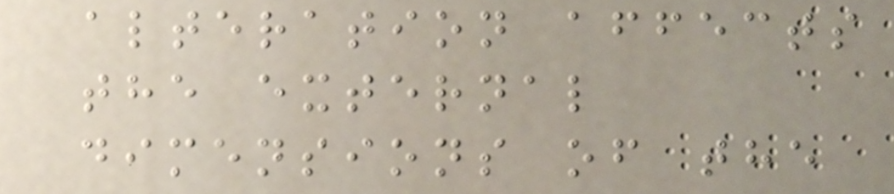alteration affects
the external
dimensions of the
